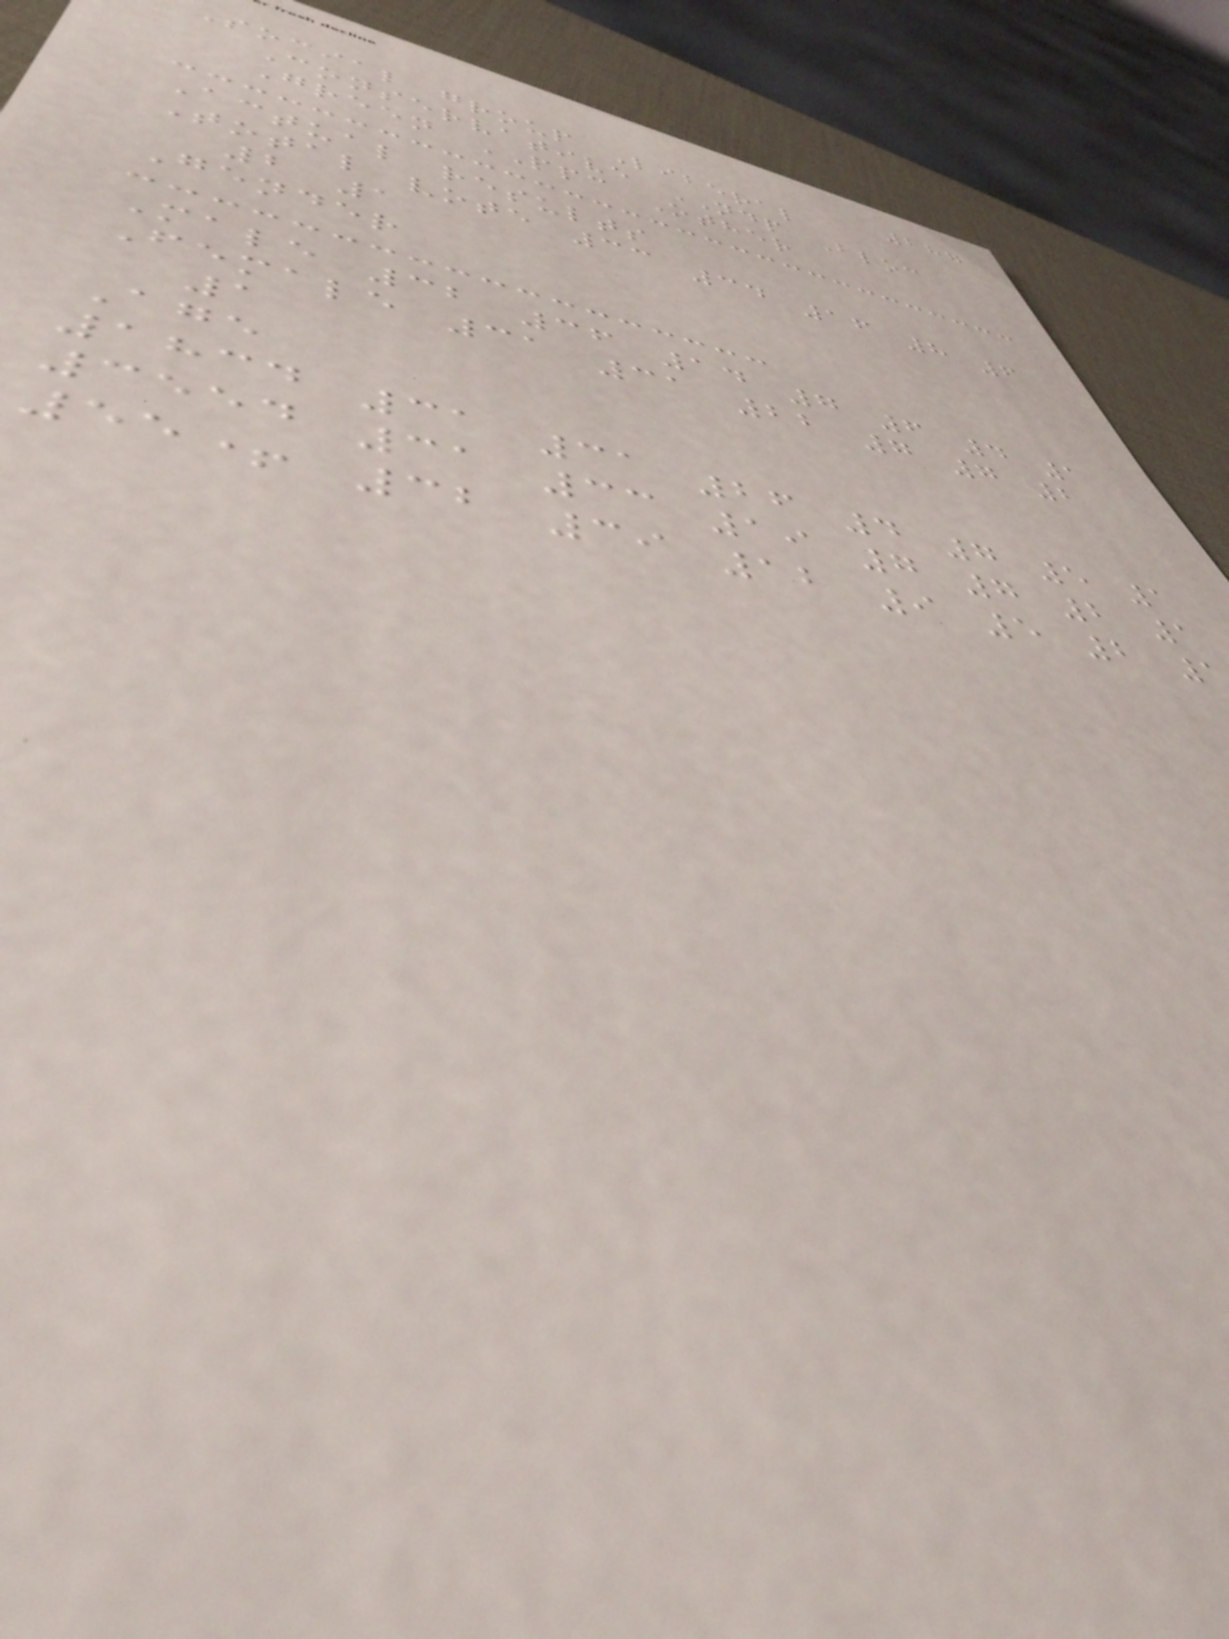287
Social group Liberal
Conservative NDP Bloc
Green PPC Other
Actual results
Total vote 33 34 16 8 6
2 1
Gender
Male 32 36 14 7 6 4 1
Female 31 31 22 7 7 2
1
Age
1834 31 31 26 4 7 5 1
3554 31 33 19 7 7 2 1
55+ 32 39 12 9 5 2
